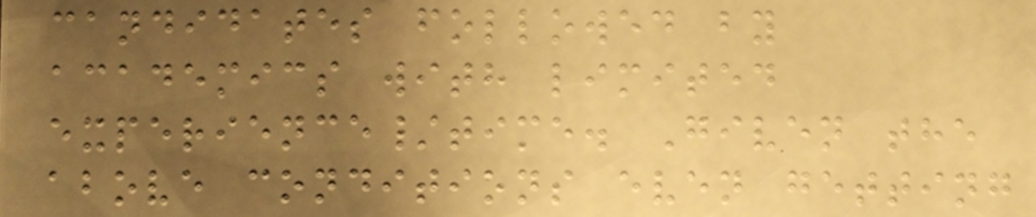candidates followed by
academics with limited
experience/time. Given the
above conditions even getting
